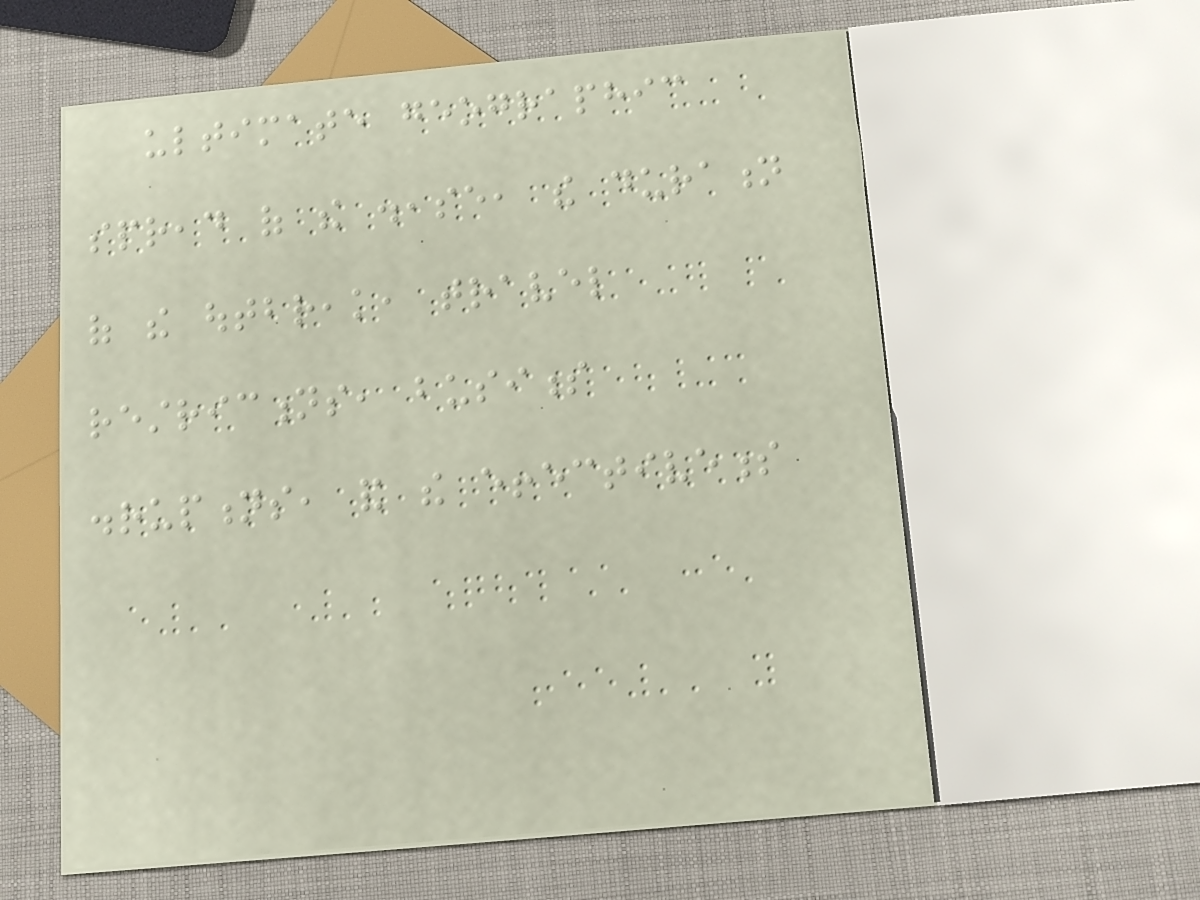ultimate geographic
spread of the disease, the duration
of the outbreak, travel
restrictions, business
disruptions, and the effectiveness
